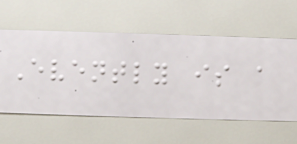Evently is a
